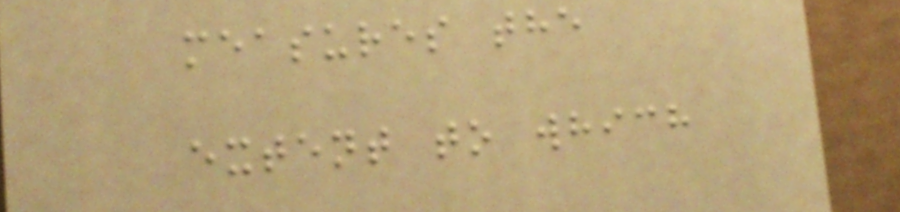measures the
extent to which
